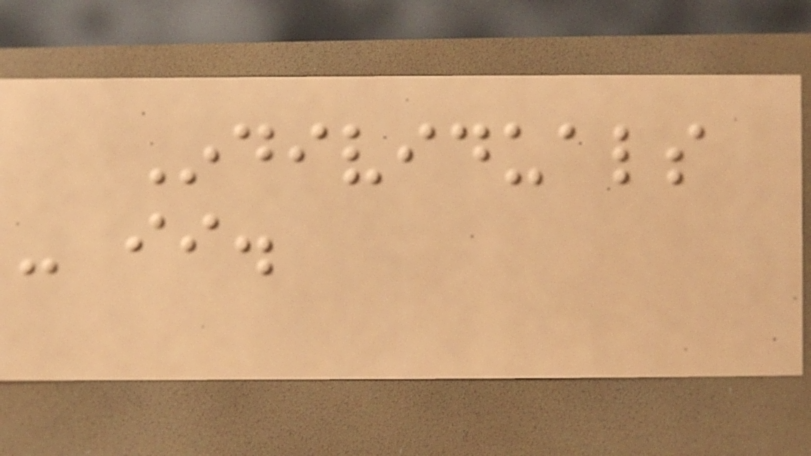Individuals
- ii.
